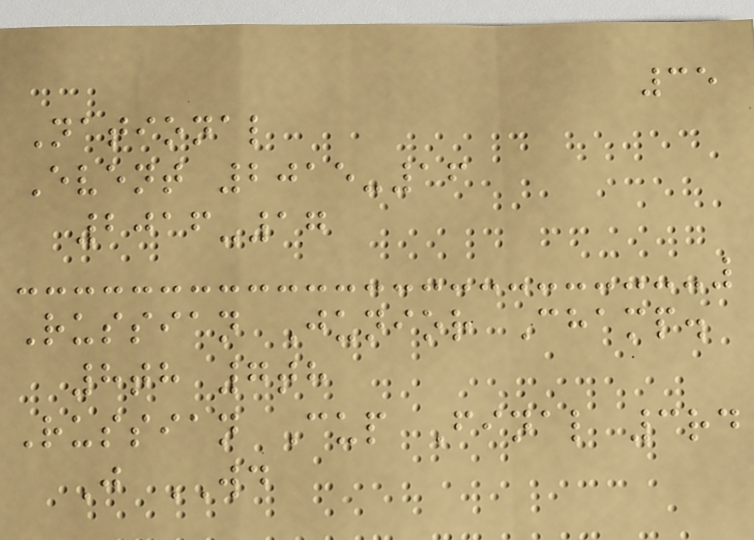35
National
Event 2015-16
2016-17
Russian Junior Champ.
8th 7th
Russian Cup Final 3rd
J WD
